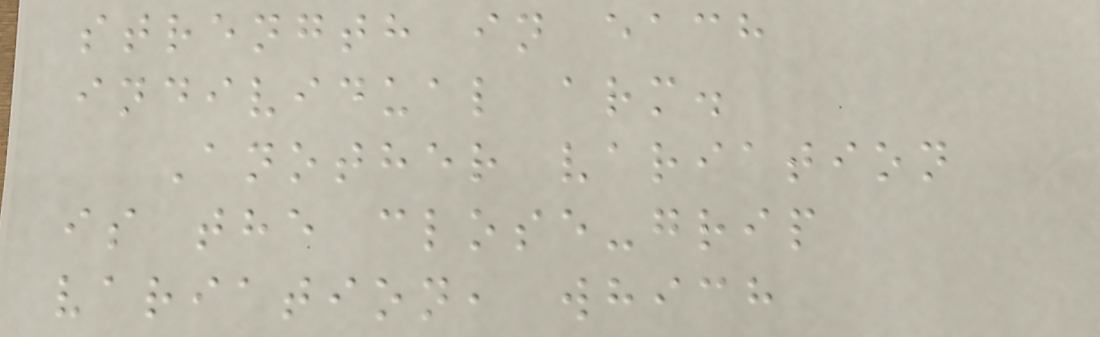strength in each
individual arm.
Another variation
is the close-grip
variation, which
